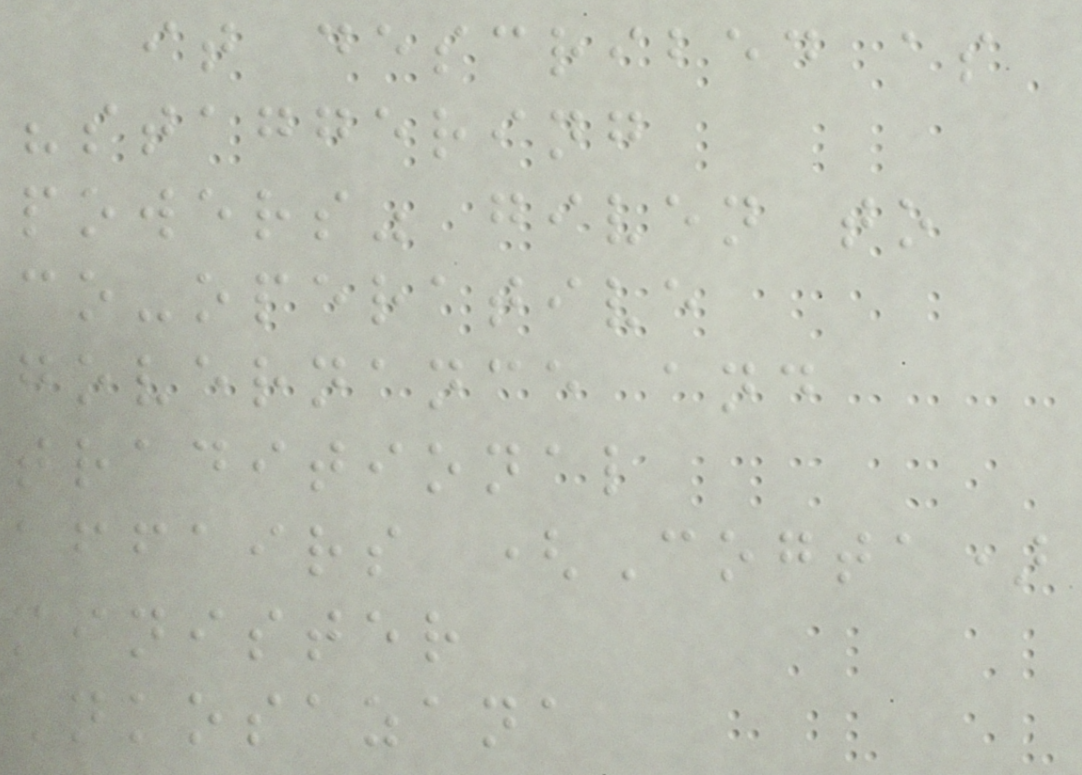it described as
"staggering
powers" given to
co-operative
governance and
traditional
affairs (Cogta)
minister
Nkosazana
